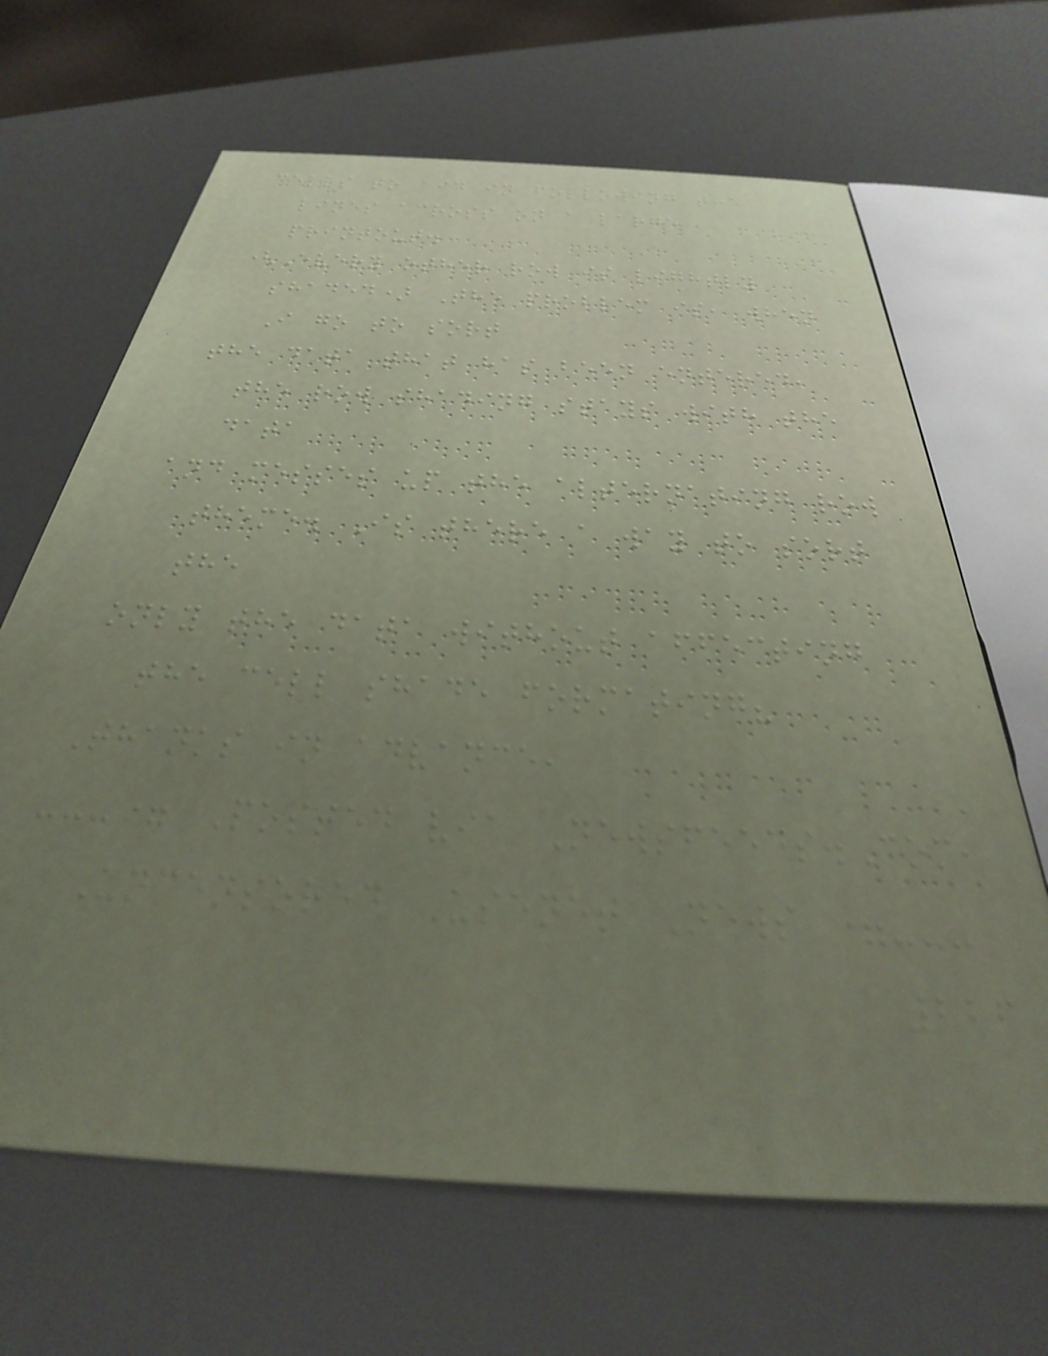cells to aid in following the
lines across on a large
printout.
(Every other row is lightly
shaded) The problem is, when
I go to sort
the data that has been entered,
the row shading stays with the
data
and messes up the alternating row
theme. Is there a way to sort
the
only the data without affecting
the cell shade formating?
Thanks in advance,
---= Posted via Newsfeeds.Com,
Uncensored Usenet News =---
226
